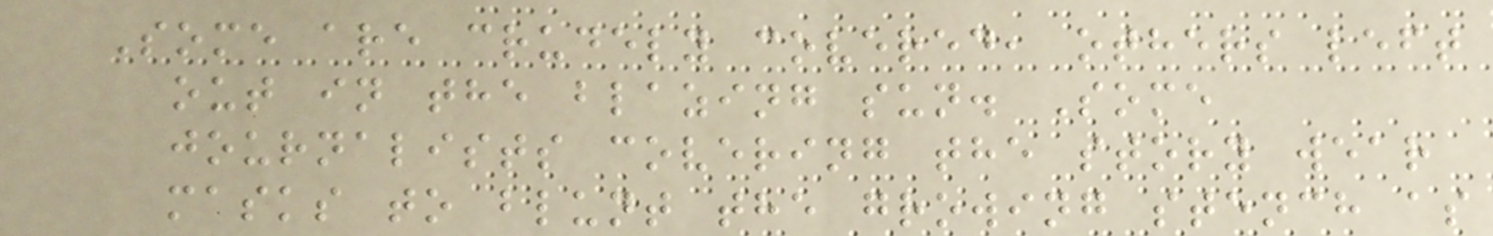Some are crudely covered, others left
out in the blazing sun. Some
journalists covering the story wear
masks to blunt the growing stench as
